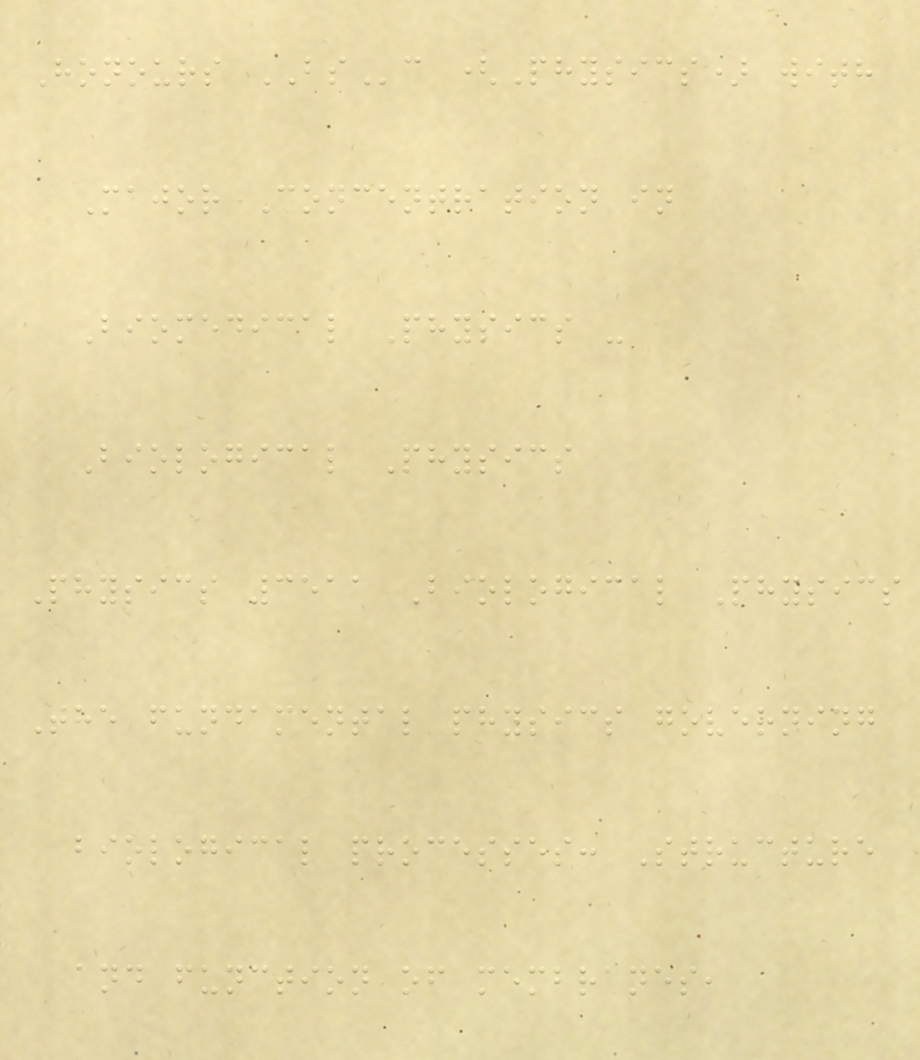Honours BSc (Physics) with
Major Concentration in
Biomedical Physics -
Biological Physics
Physics 3511 Biological Physics
The fundamental physics governing
biological processes: Structure
and function of membranes,
